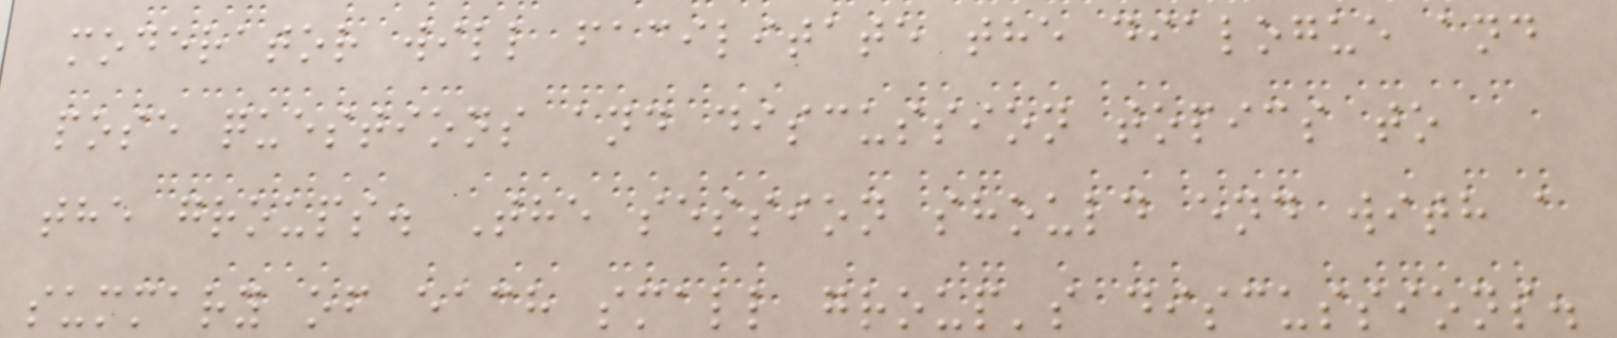moderator will facilitate the dialogue and
pose questions and discussion topics to
the groups. The session should end with a
summary of each small group's discussions.
